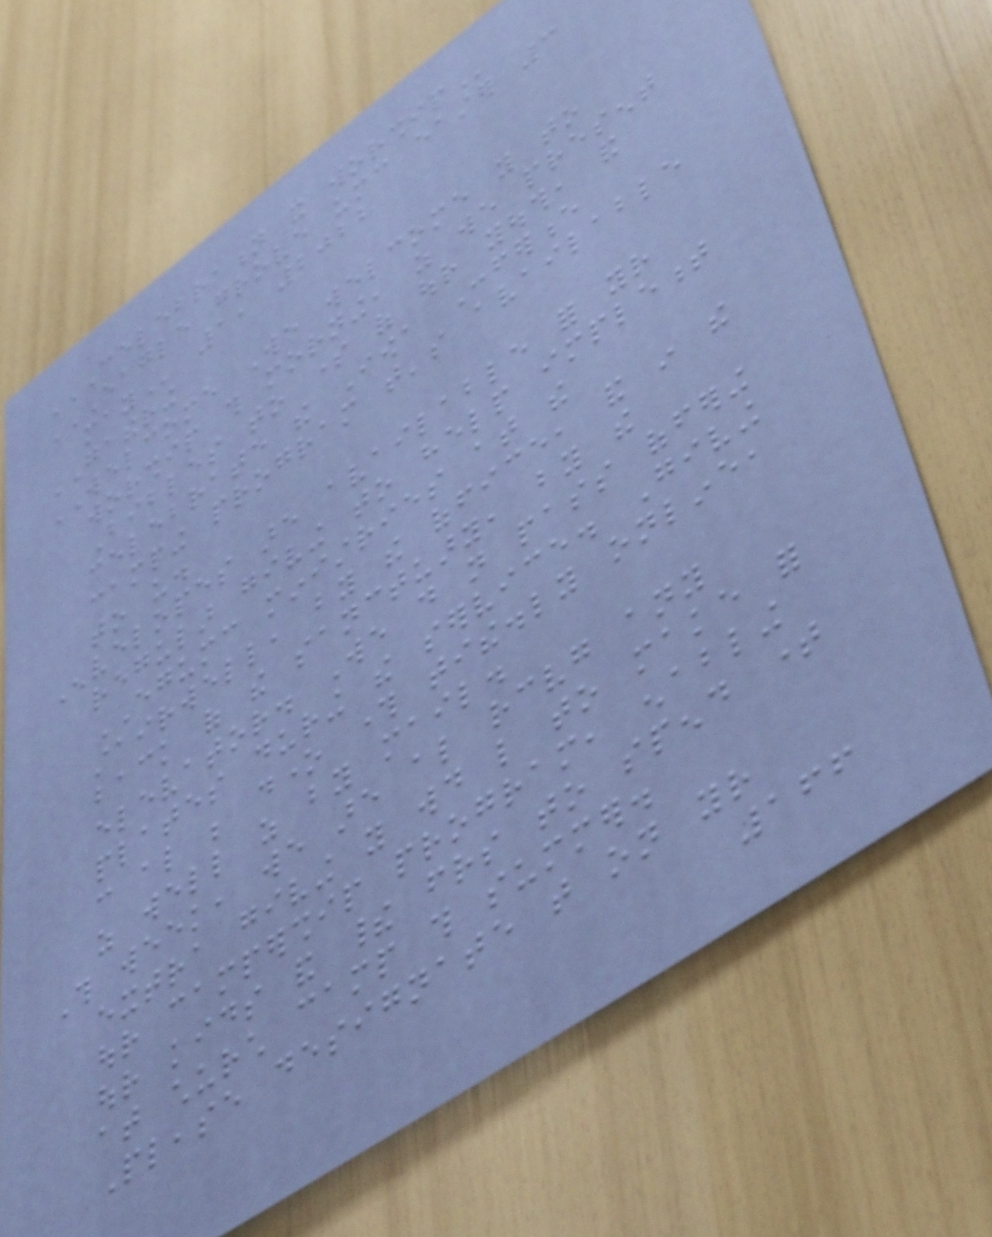CELEBRATION AND WORSHIP
EAGLE GROVE UMC EASTER 3
MAY 1, 2022
GATHERING
WELCOME We welcome you to
worship this morning, as we present
Bibles to some of our youth, and
celebrate the Iowa Conference
camping program that's available
to us.
Envelopes are available for your
regular giving to help implement
EGUMC ministries at the
stairwell, by the office, and in the
back of the sanctuary, by the
elevator. We do not pass offering
plates during the service. Giving
can also be done through tithe.ly online,
as well as by mail.
This week, we are also receiving any
extra giving you would like to make for
our campership program, enabling
our kids and their friends to spend time
at church camp this summer.
Please designate that on your
166
